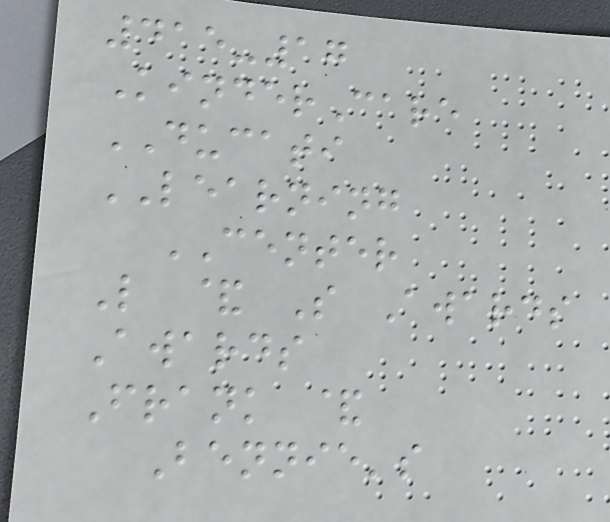415-17
KinderCare
DUCATI
LEARNING
CENTER
L & S Awards
Awards
Frank &
Bennie's
